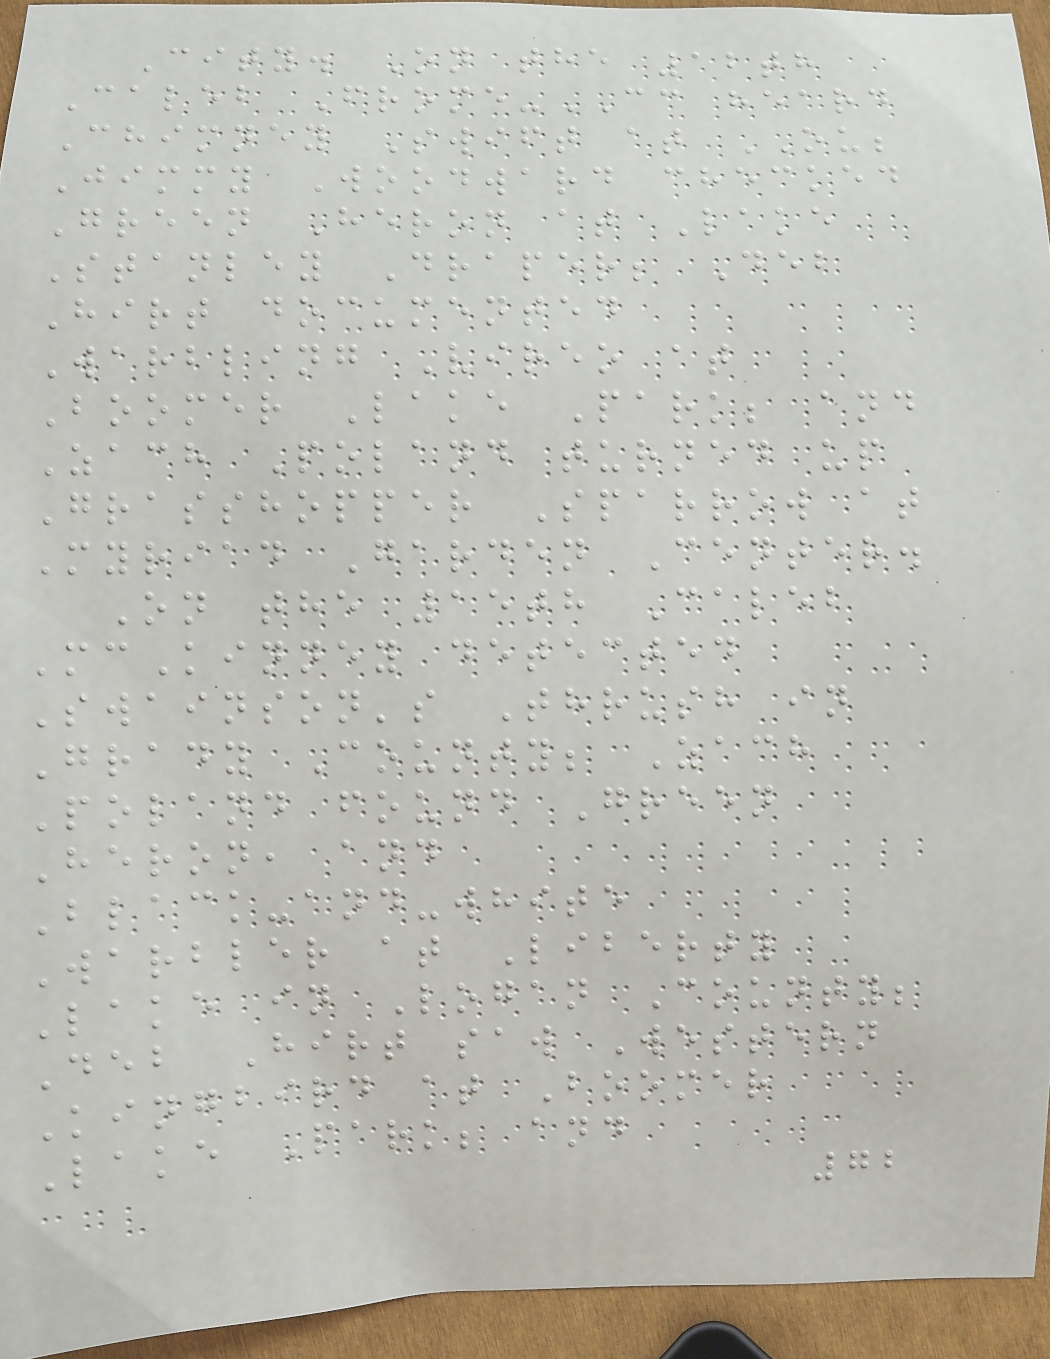City. On the 12th
Caleb Frome-CC heard
Chimney Swift at OU;
Jimmy Woodward checked
Green Heron at Lake
Stanley Draper; Deb
Hirt documented
Warbling Vireo at
Boomer Lake Park; and
Zach Poland turned up
Grasshopper Sparrow at
Myriad Garden Center.
On the 15th Caleb
McKinney detected
Swainson's Thrush in
Grady County; Zach
Poland found Green
Heron, and
Black-and-white
Warbler at Liberty
Lake in Logan County;
Deb Hirt saw Western
Kingbird at Boomer
Lake Park; and
72
